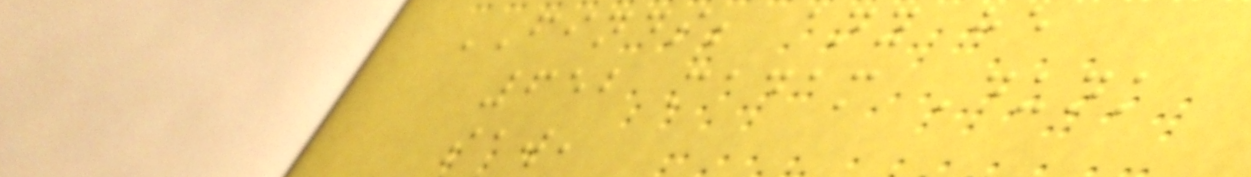FINDS; any he
652 madam Dunk
saw,
